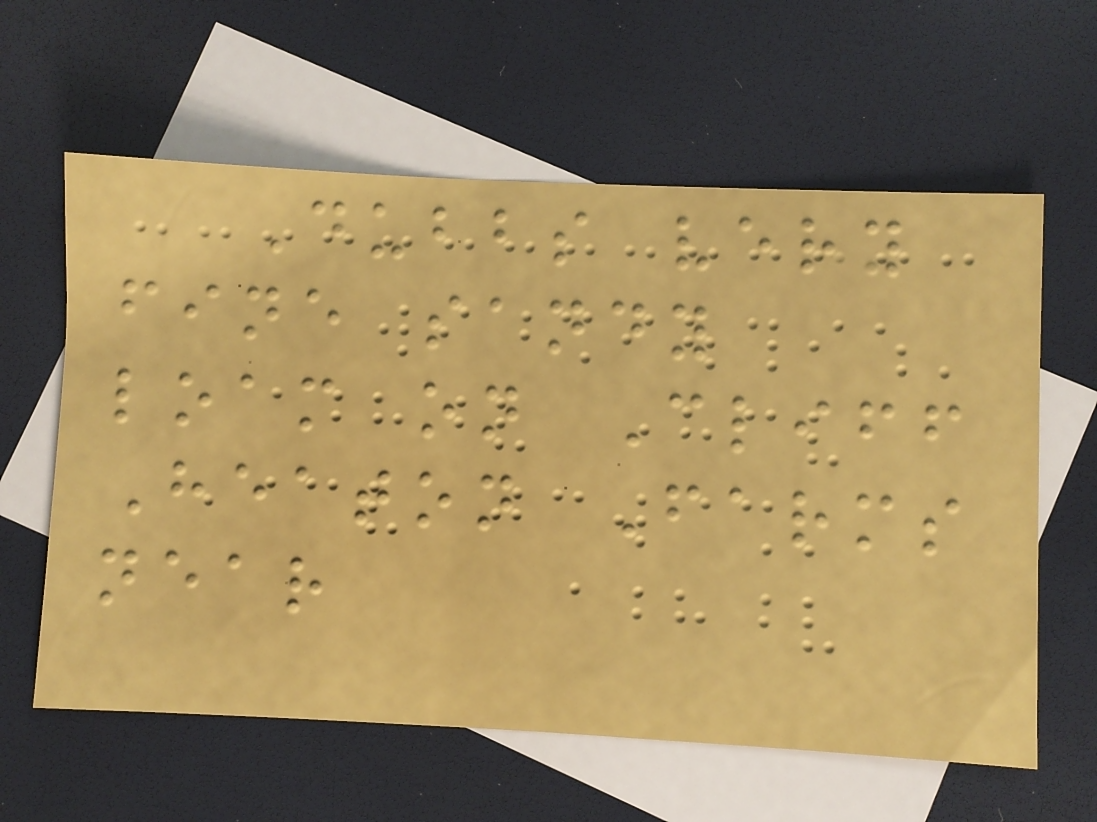Dubbs very
fine sandy
loam on Cliff
Heaton Farms
near
